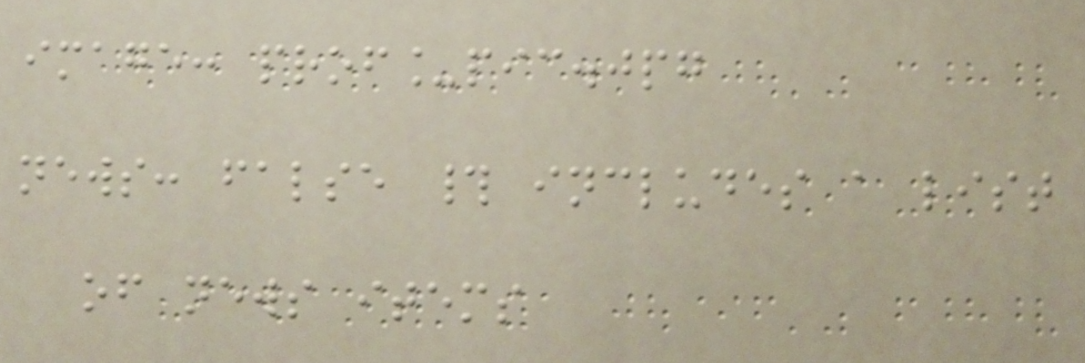image: prof_pic.jpg
news: false # includes a list
of news items
